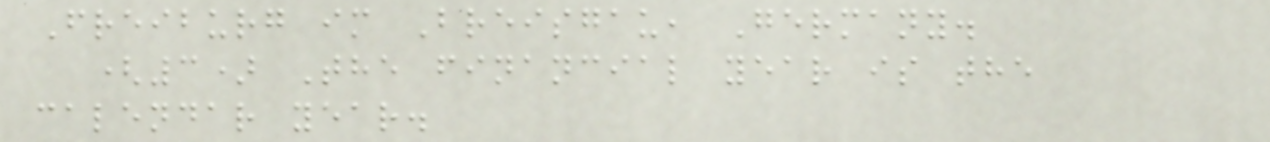Freiburg im Breisgau, Germany.
(3) The financial year is the
calendar year.
